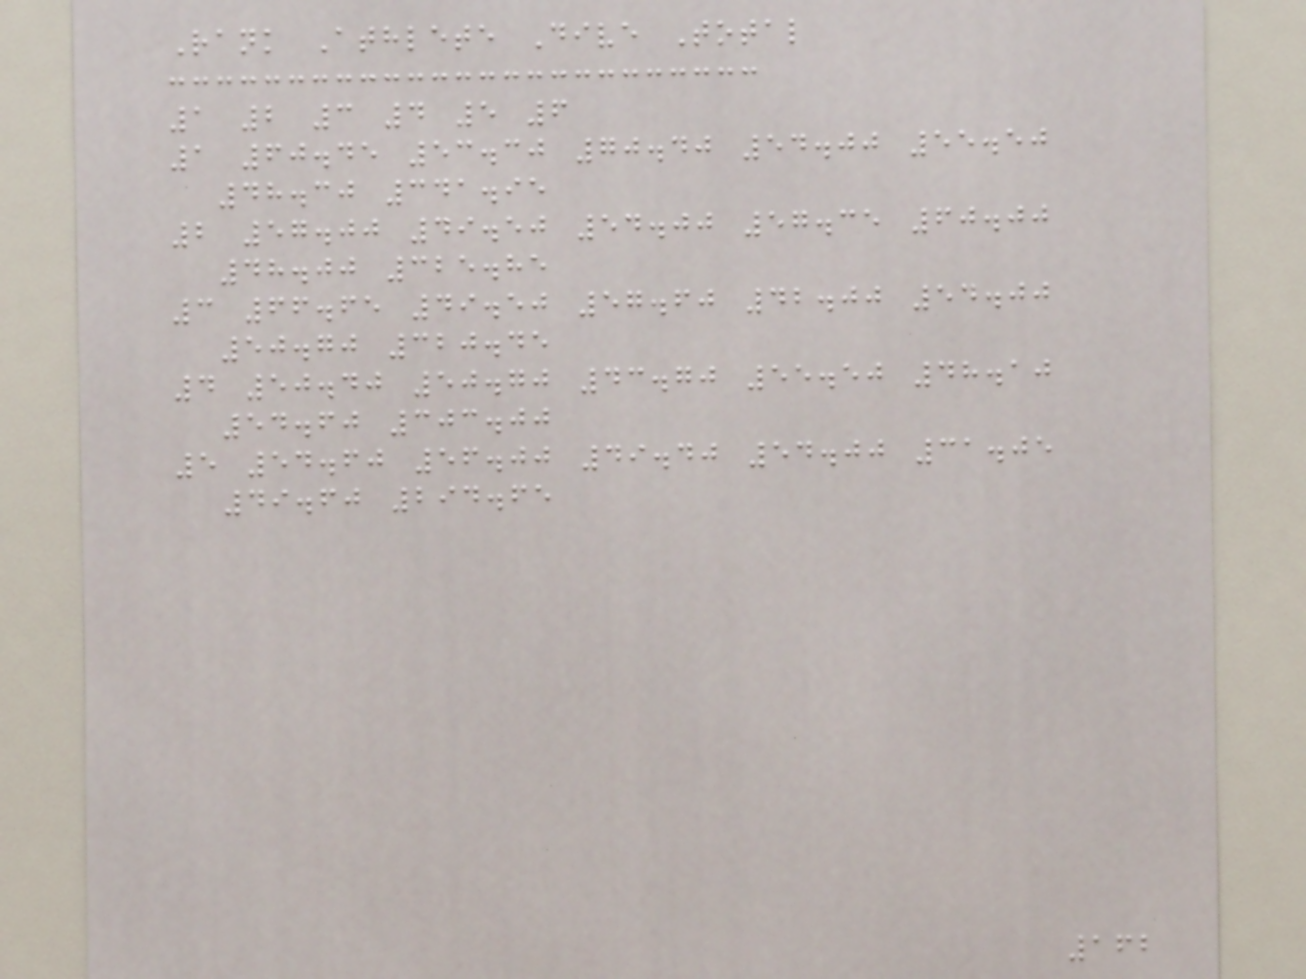Rank Athlete Dive Total
1 2 3 4 5 6
1 60.45 53.30 70.40 54.00 55.50
48.30 341.95
2 57.00 49.50 54.00 57.35 60.00
48.00 325.85
3 66.65 49.50 57.60 42.00 54.00
50.70 320.45
4 50.40 50.70 43.70 55.50 48.10
54.60 303.00
5 54.60 56.00 49.40 54.00 31.05
49.60 294.65
162
